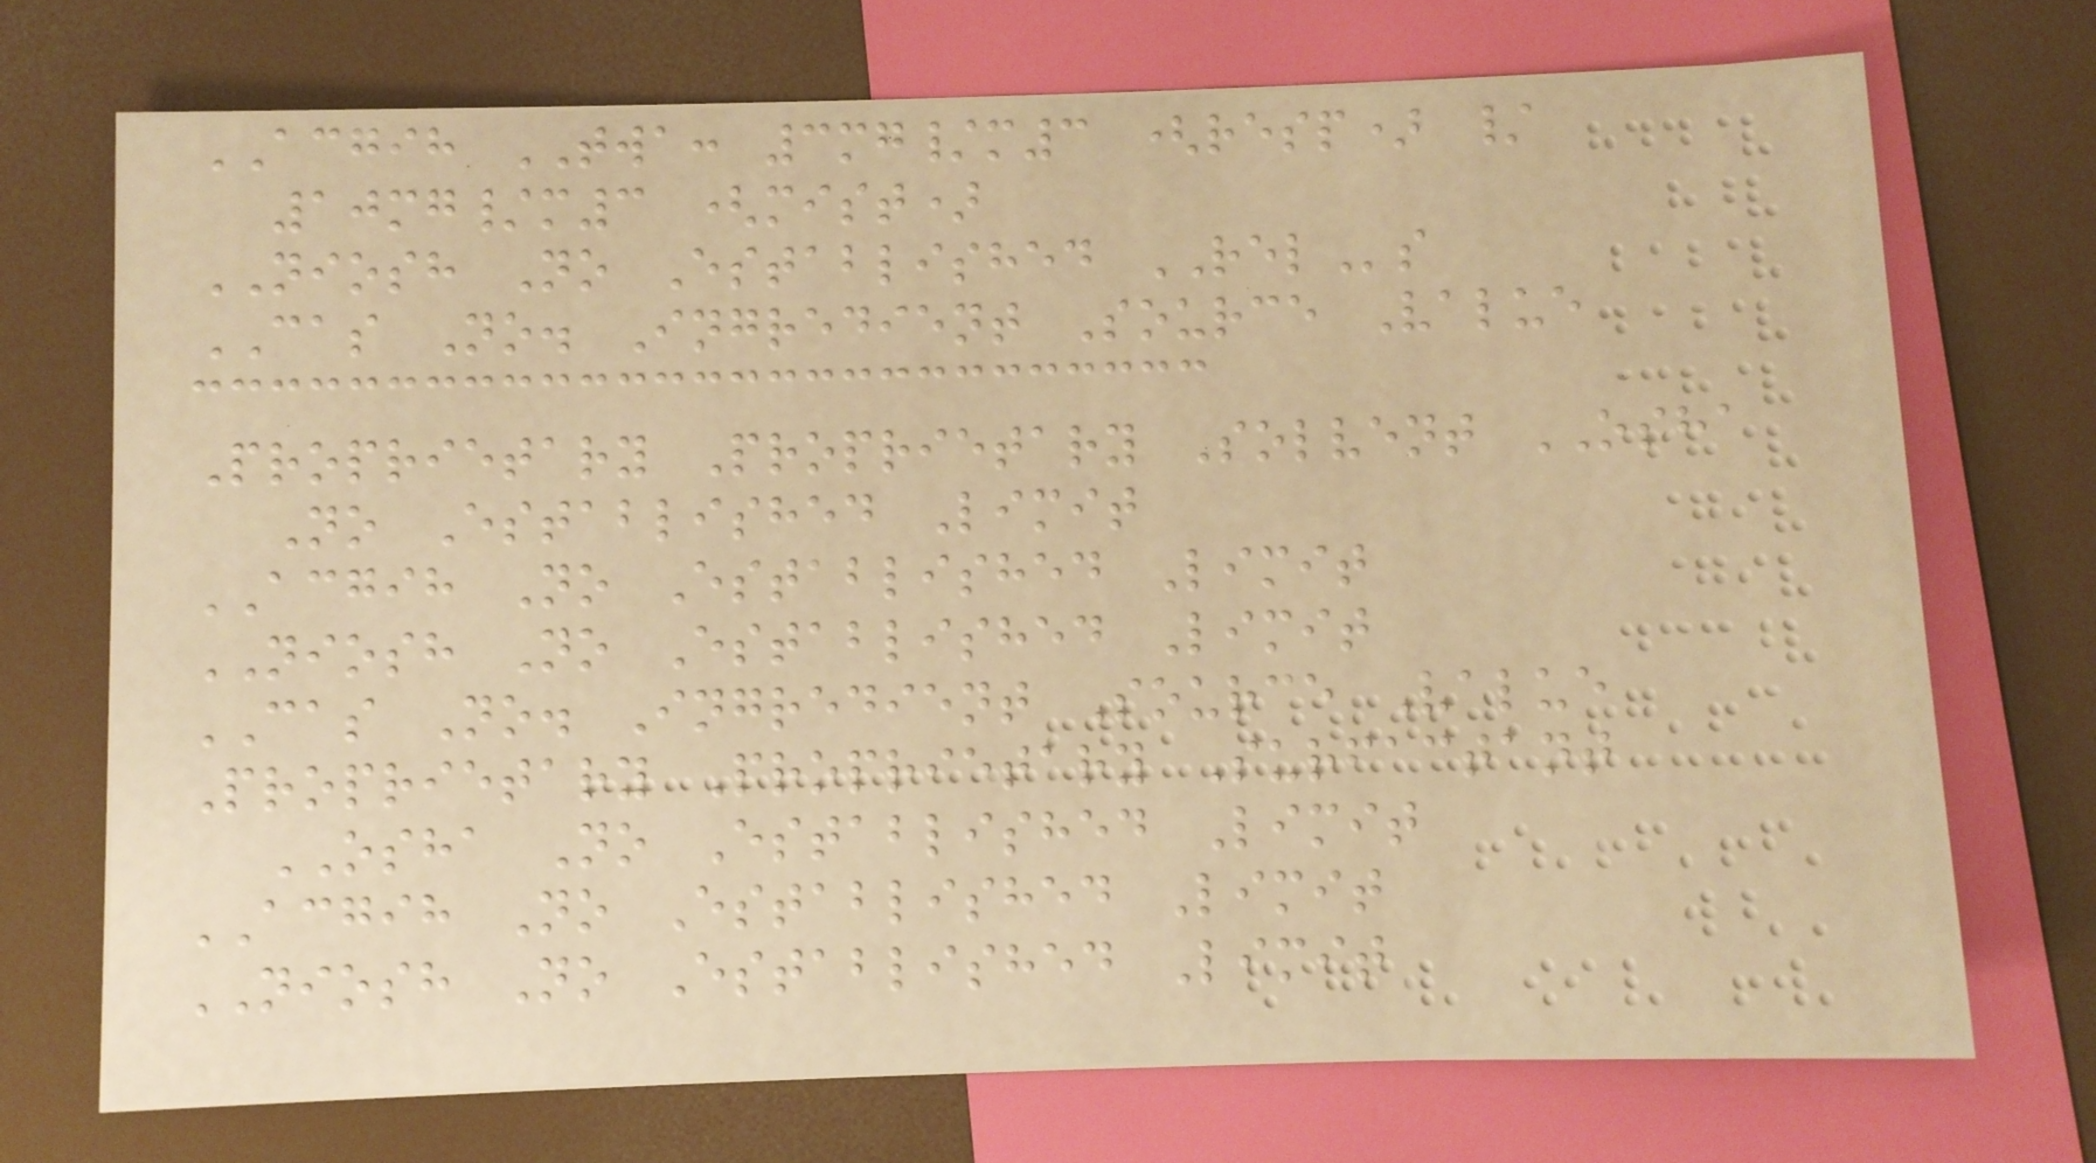ACGIH TWA: 3mg/m3 (resp) /
10mg/m3 (mist)
NIOSH No Established RELs
CAS No. Ingredient Source Value
Proprietary Proprietary Solvent OSHA
No Established Limit
ACGIH No Established Limit
NIOSH No Established Limit
CAS No. Ingredient Source Value
Proprietary Proprietary Surfactant
OSHA No Established Limit
ACGIH No Established Limit
NIOSH No Established Limit
